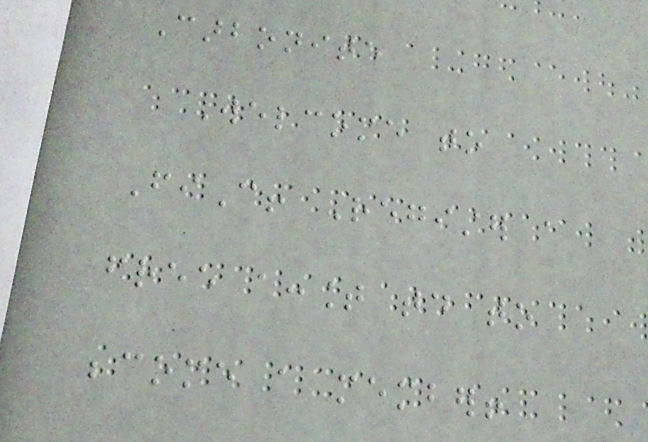Carbonite
Welcome to
FiC! Register a
free account today to
become a member!
